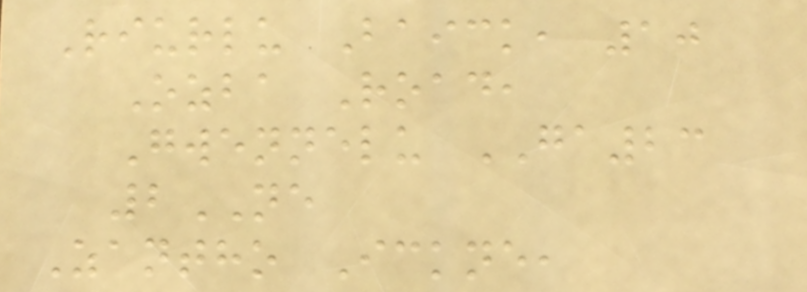Riurlu Baick, 10
Ozba Road,
Gwennelu GA23
2NE
Zantho Ickne,
